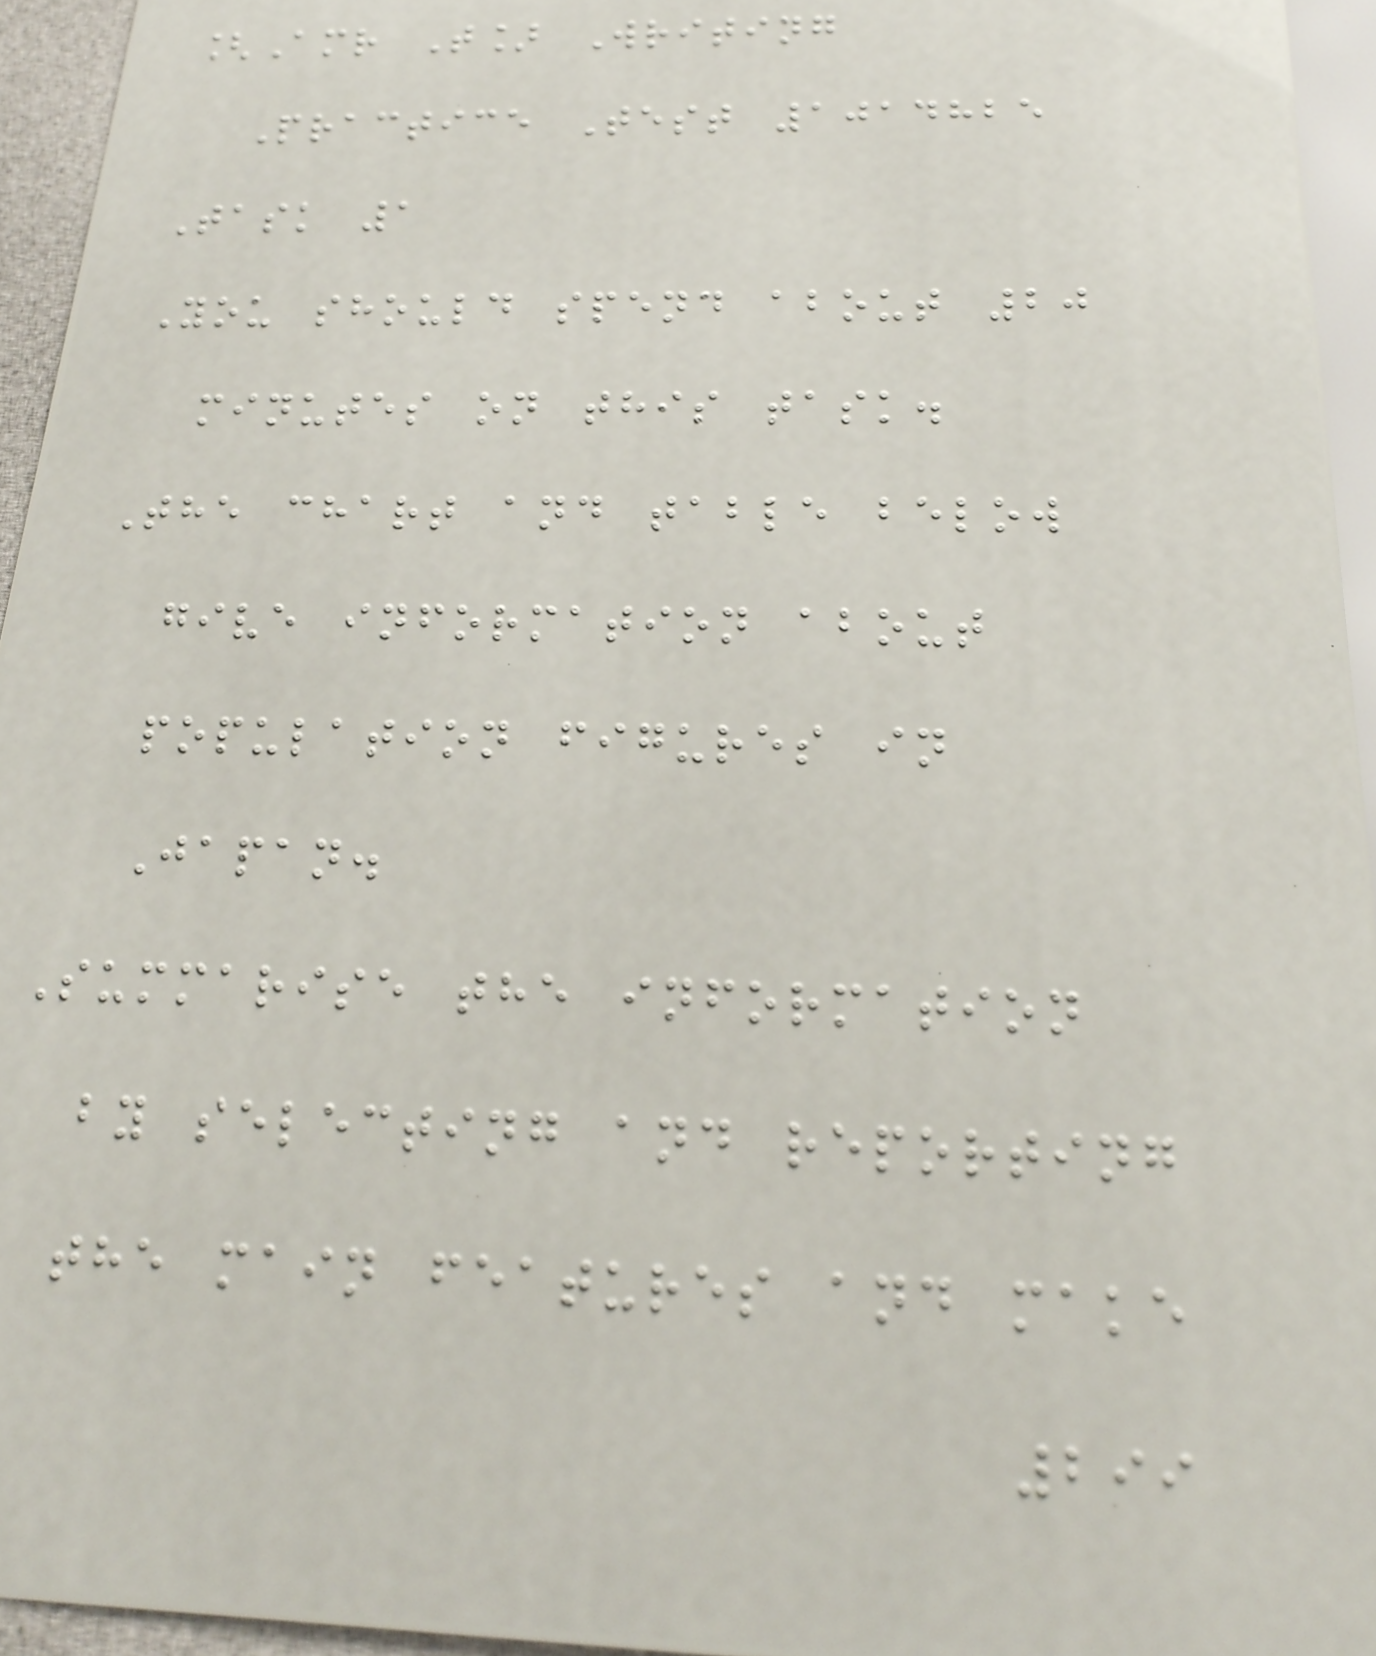[Amr T] Writing
Practice Test 1014825
Task 1
You should spend about 20
minutes on this task.
The chart and table below
give information about
population figures in
Japan.
Summarise the information
by selecting and reporting
the main features and make
299
